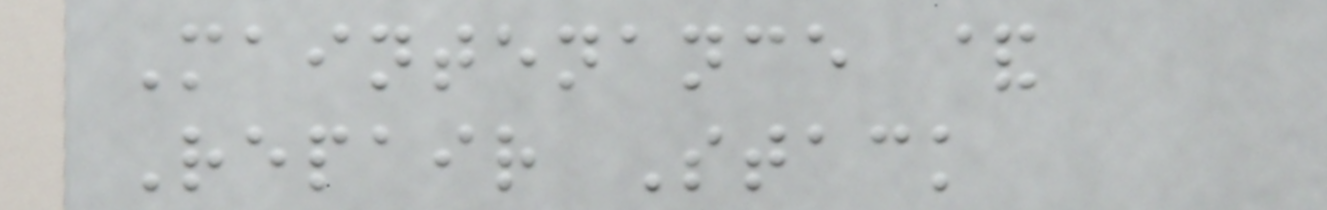Maintenance &
Repair Stack
